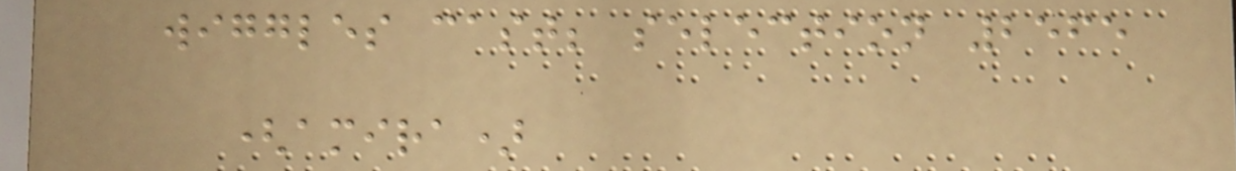wiggles cast; selection 2565
(amira)
